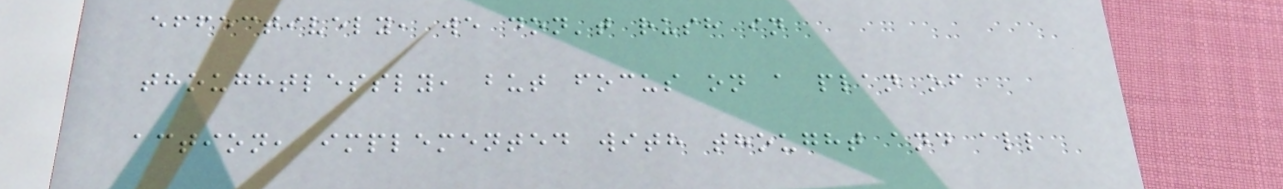effectively, we don't rush in
thoughtlessly, but focus on a plan of
action, implemented with thought and all
